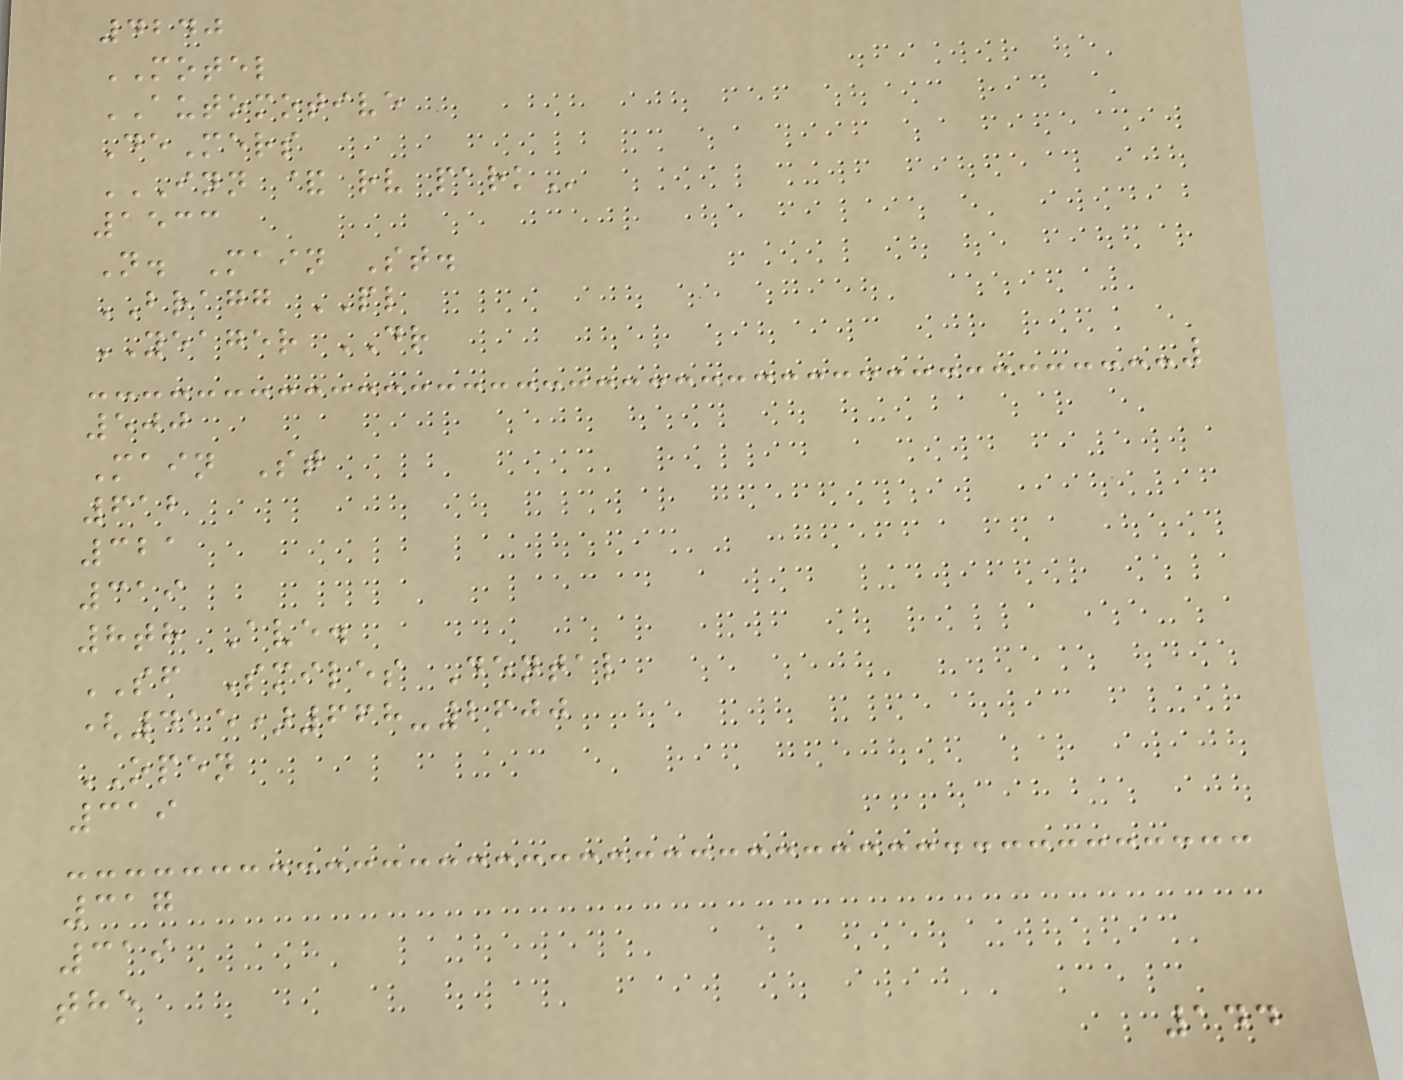4240
MOTEL
AUTOMOTIVE
DeMers
INN & RV PARK
1533
N. Main St.
BRAGG PL
YEAGER DR
500
Main St
612
321
319
8th Ave.
SF Smiles Dental
(415)668-2600
OPEN
319
317
319
the
144
